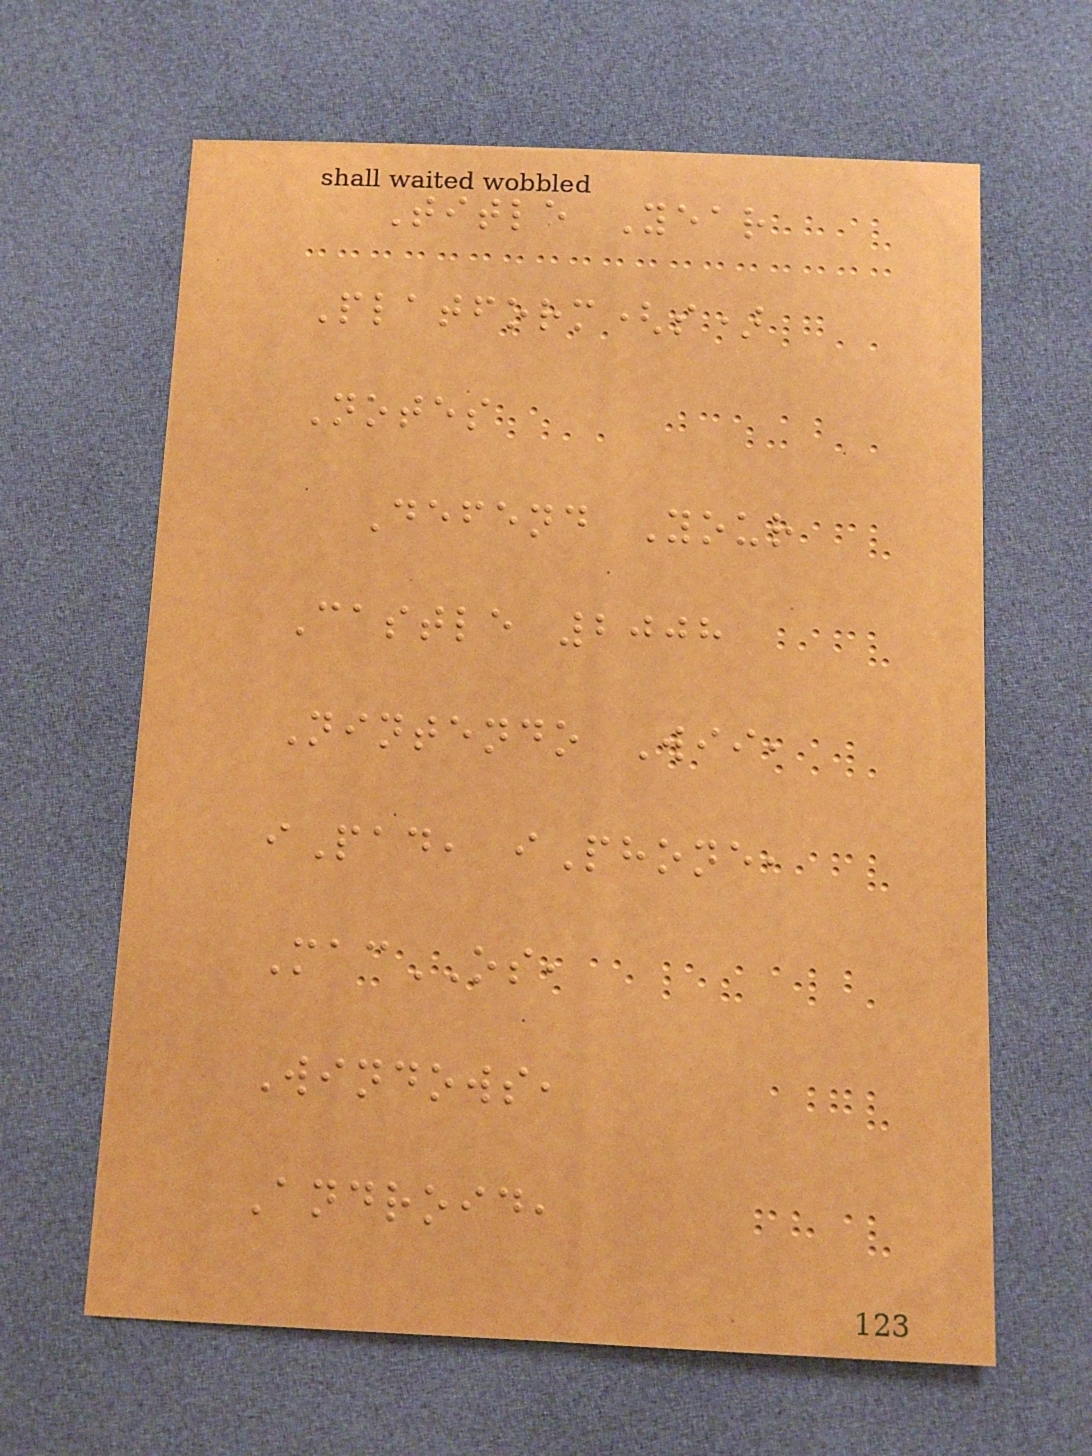Title Year
Platform(s)
Notes
Defend Your
Castle 2008
Nintendo Wii,
iPad, iPhone,
MacOS,
Windows,
Android,
